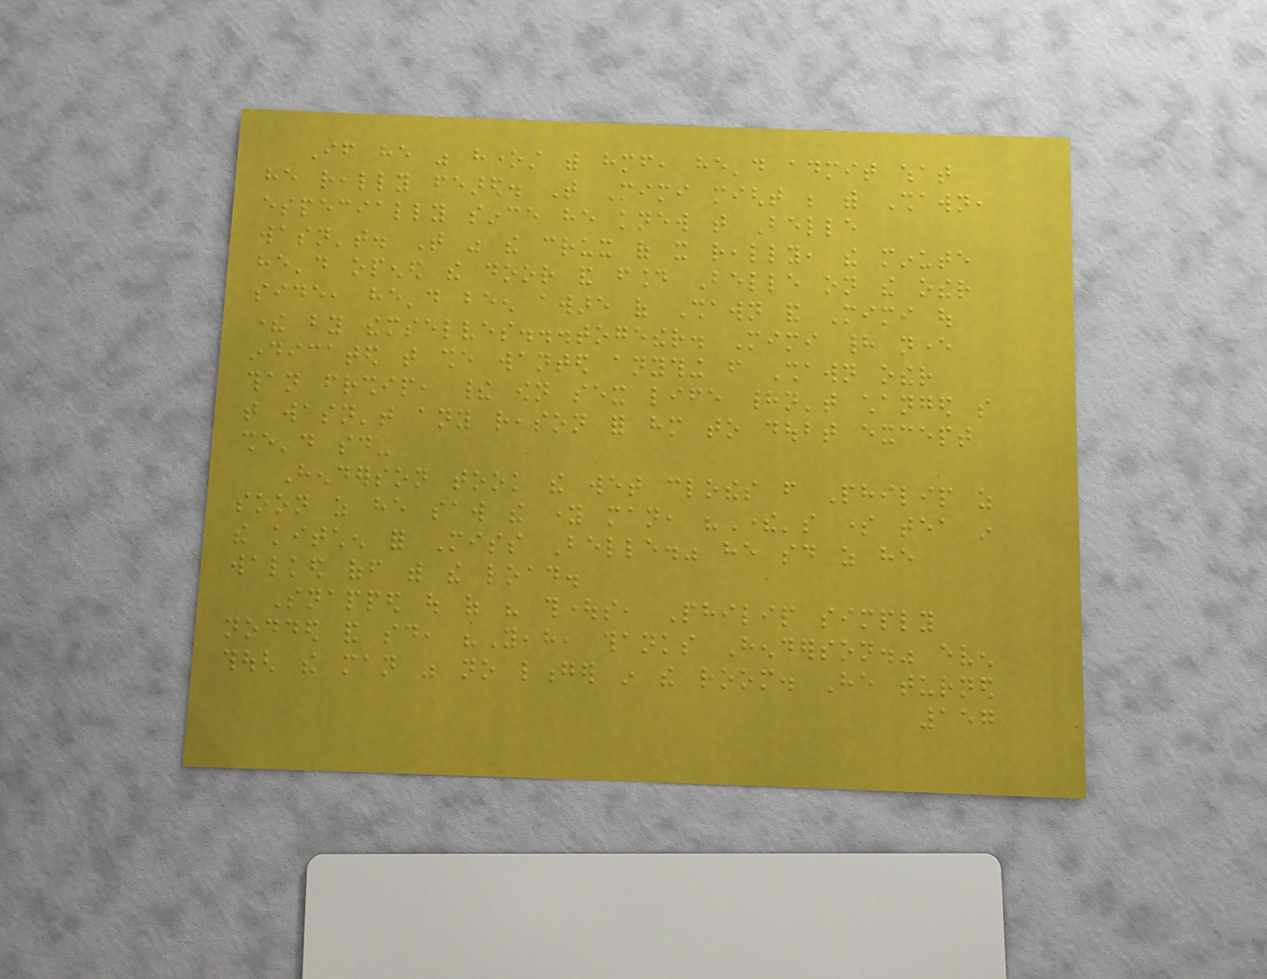If he was honest with himself, he'd admit what
he really feared. That Mimi might be with Shawn,
especially since he knew that Belle
wasn't. That was the crux of it really, the minute
he'd opened the door and found Belle on the other
side, he'd been aware of Shawn and Mimi out
there by themselves...together. Mimi had never
indicated that she wanted anything from Shawn other
than friendship, their own sex life hadn't changed so
that wasn't any reason for him to doubt except
she'd said-
Henderson took the wet clothes from Philip as
soon as he saw the young man, "There's some tea in
the kitchen for Miss Belle." he said as he
walked off with the load.
Snapped out of his thoughts, Philip simply
nodded and said, "Yeah, thanks Henderson." even
though the man was no longer in the room. He turned
157
